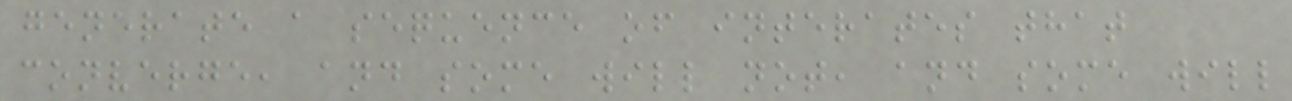generate a sequence of interates that
converge, and some will not, and some will
